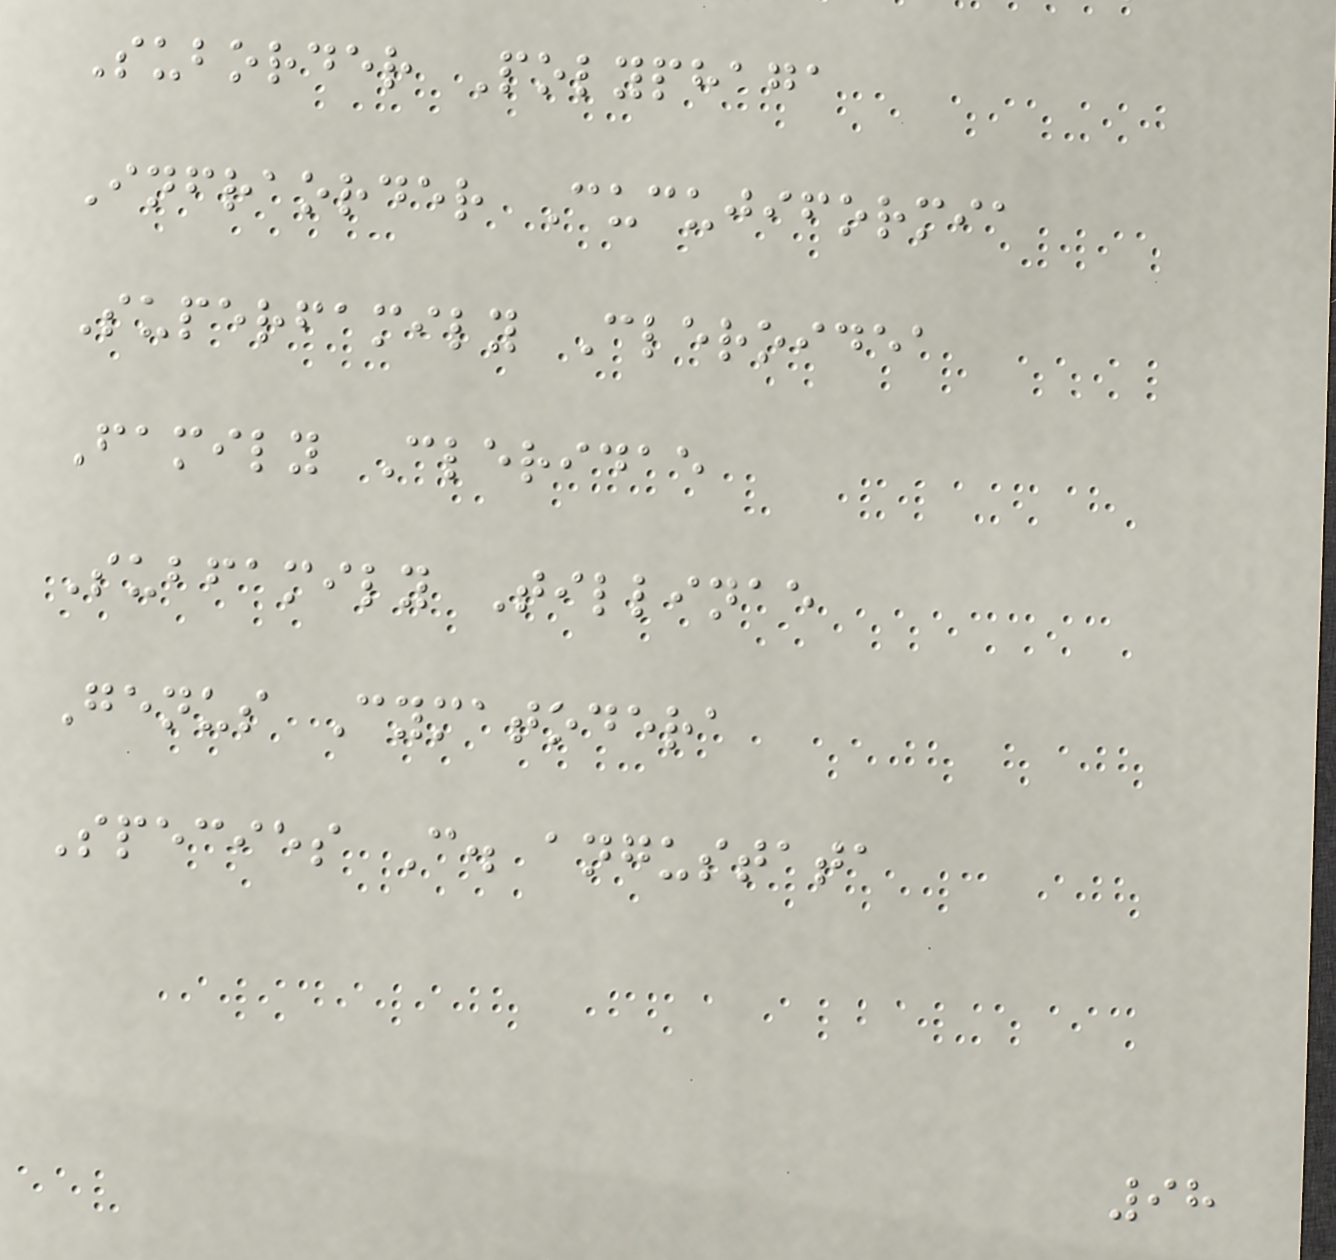Suborder Polyphaga
Infraorder Cucujiformia
Superfamily Cleroidea
Family Cleridae
Subfamily Tillinae
Genus Cymatodera
Species C. angustata
98
